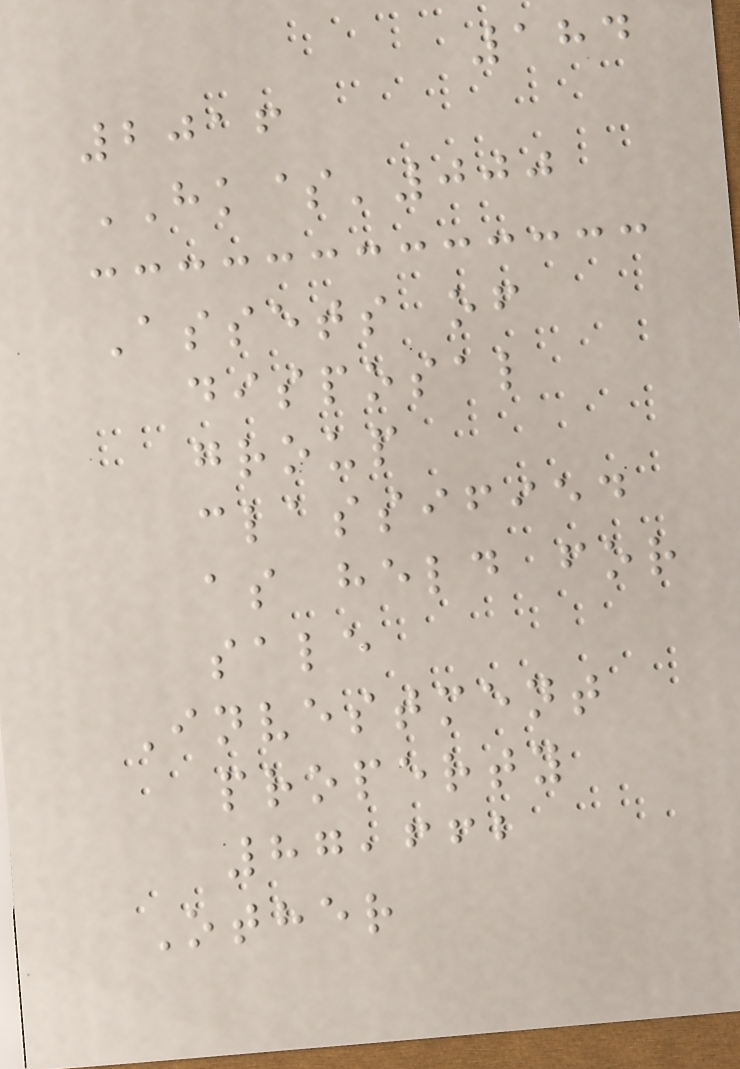184
2016
HK$'000
Assets of
disposal
group
classified
as held for
sale
Investment
property
87,662
Other
